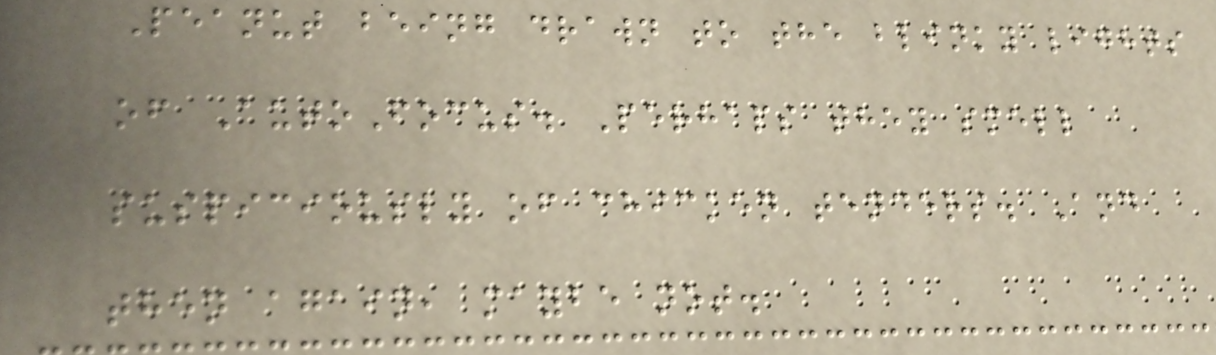Peanut being drawn to the blinky lights
of AutoFocus. Perhaps they smell
suspiciously of chicken tenders. And
then again, maybe not.
